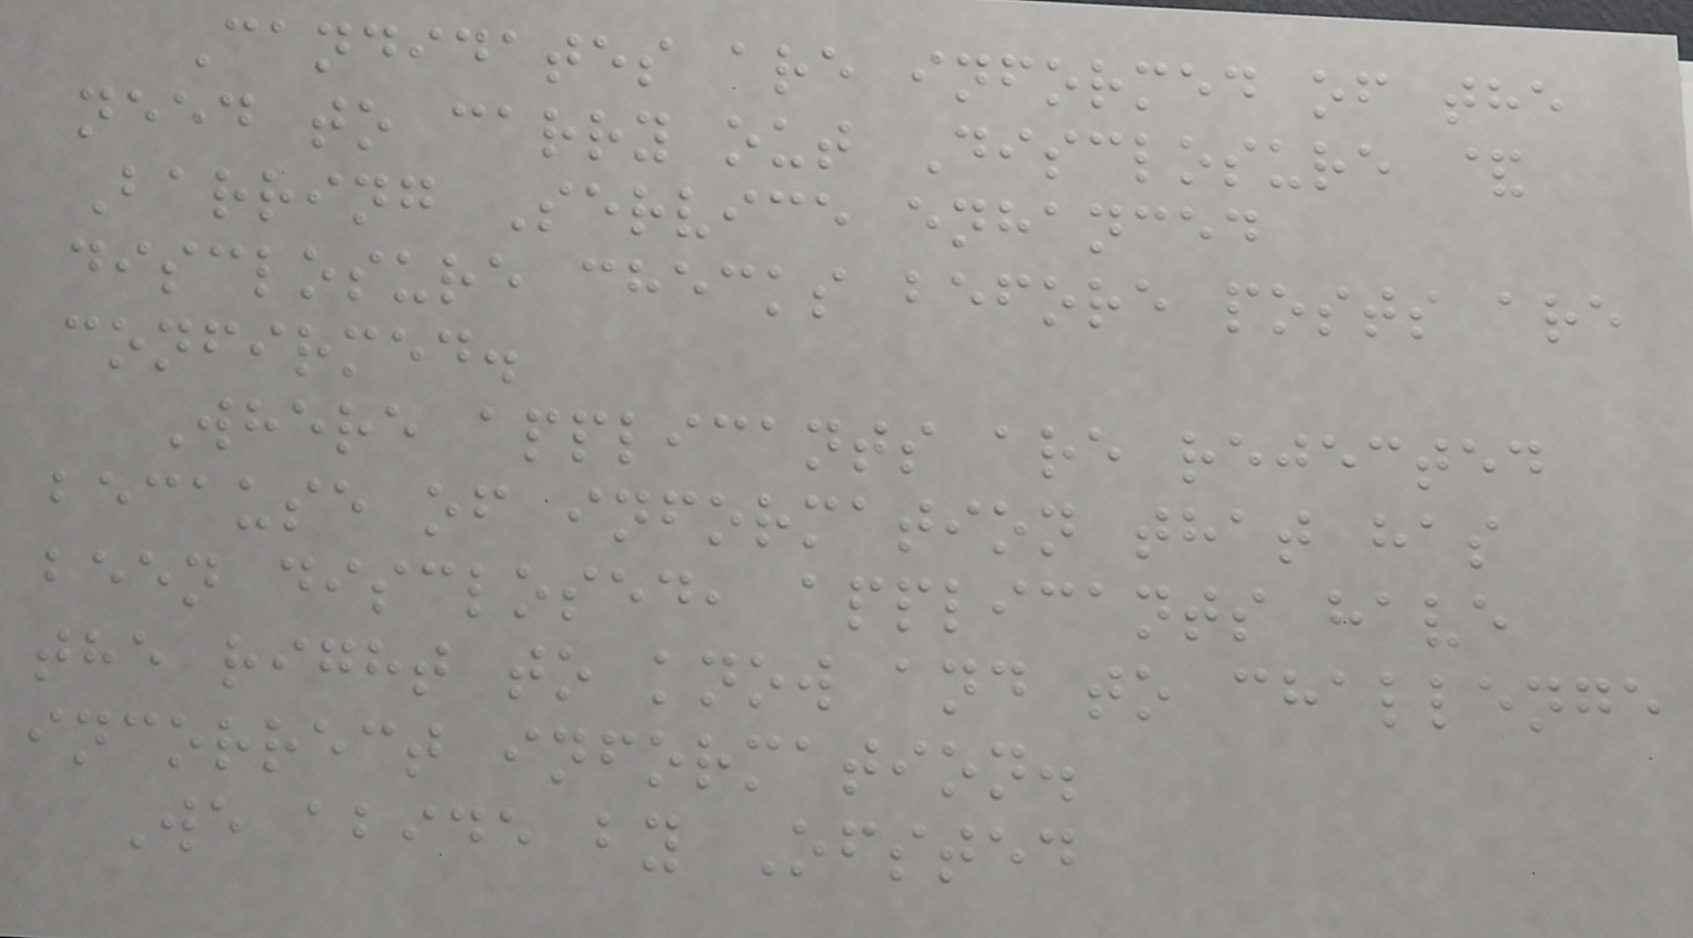Candidates are informed of the
need to carry out Disclosure &
Barring Service enhanced
disclosure checks before posts are
confirmed.
Where applicants are rejected
because of information that has
been disclosed, applicants have
the right to know and to challenge
incorrect information.
We abide by Ofsted
